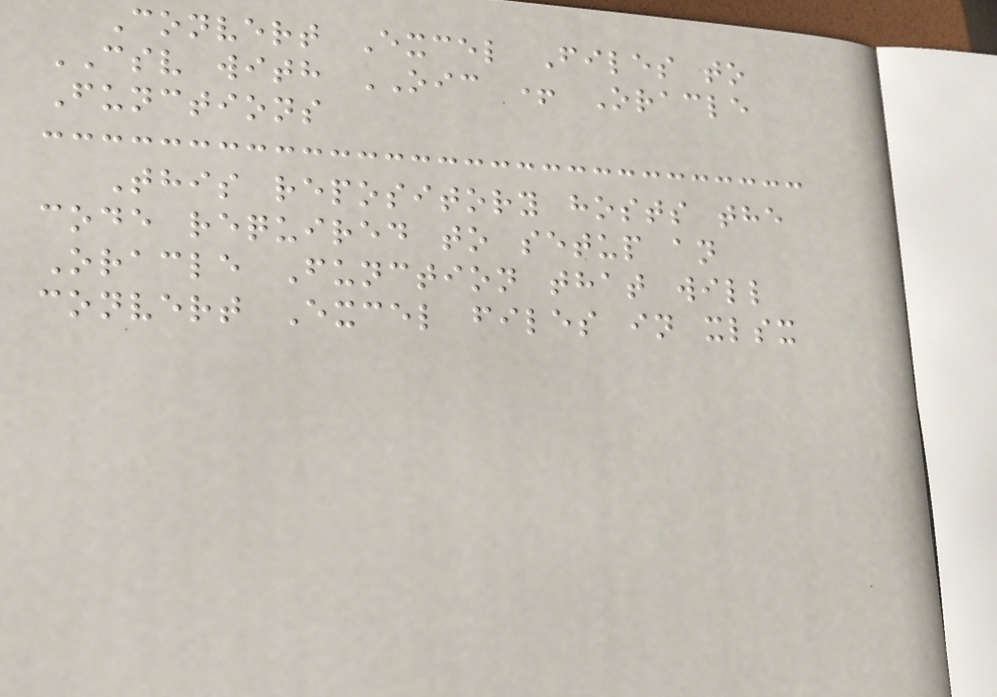Convert Excel Files to
CSV with OIC + Oracle
Functions
This repository hosts the
code required to setup an
Oracle Function that will
convert Excel files in xlsx
